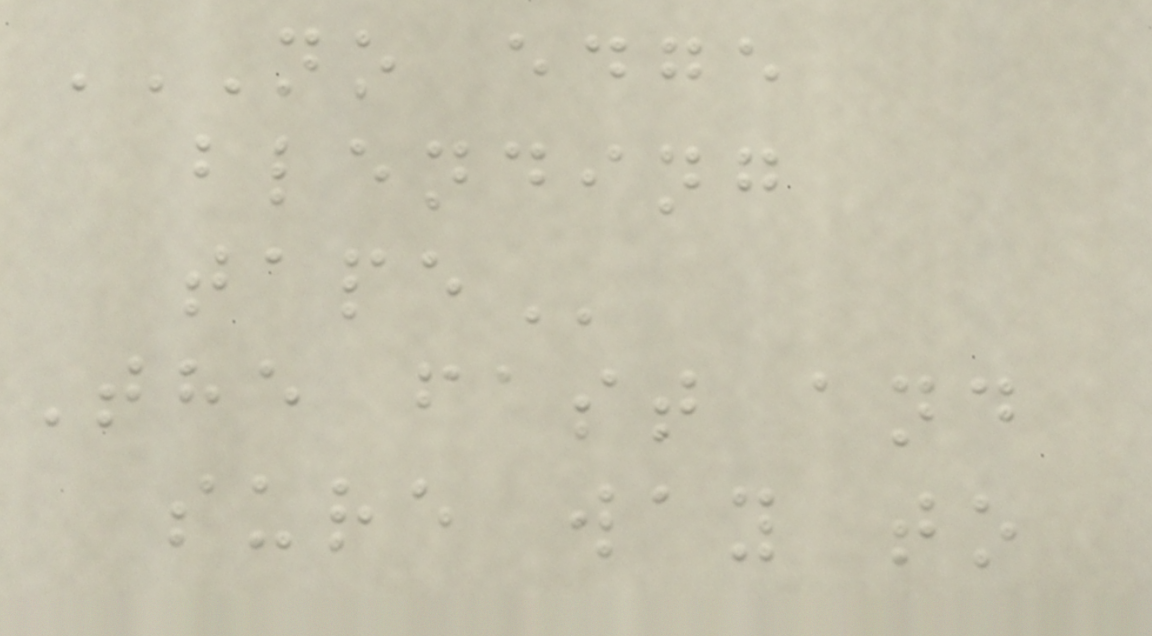NO EDGE
BLENDING
TAPE
The fast and
sure way to
